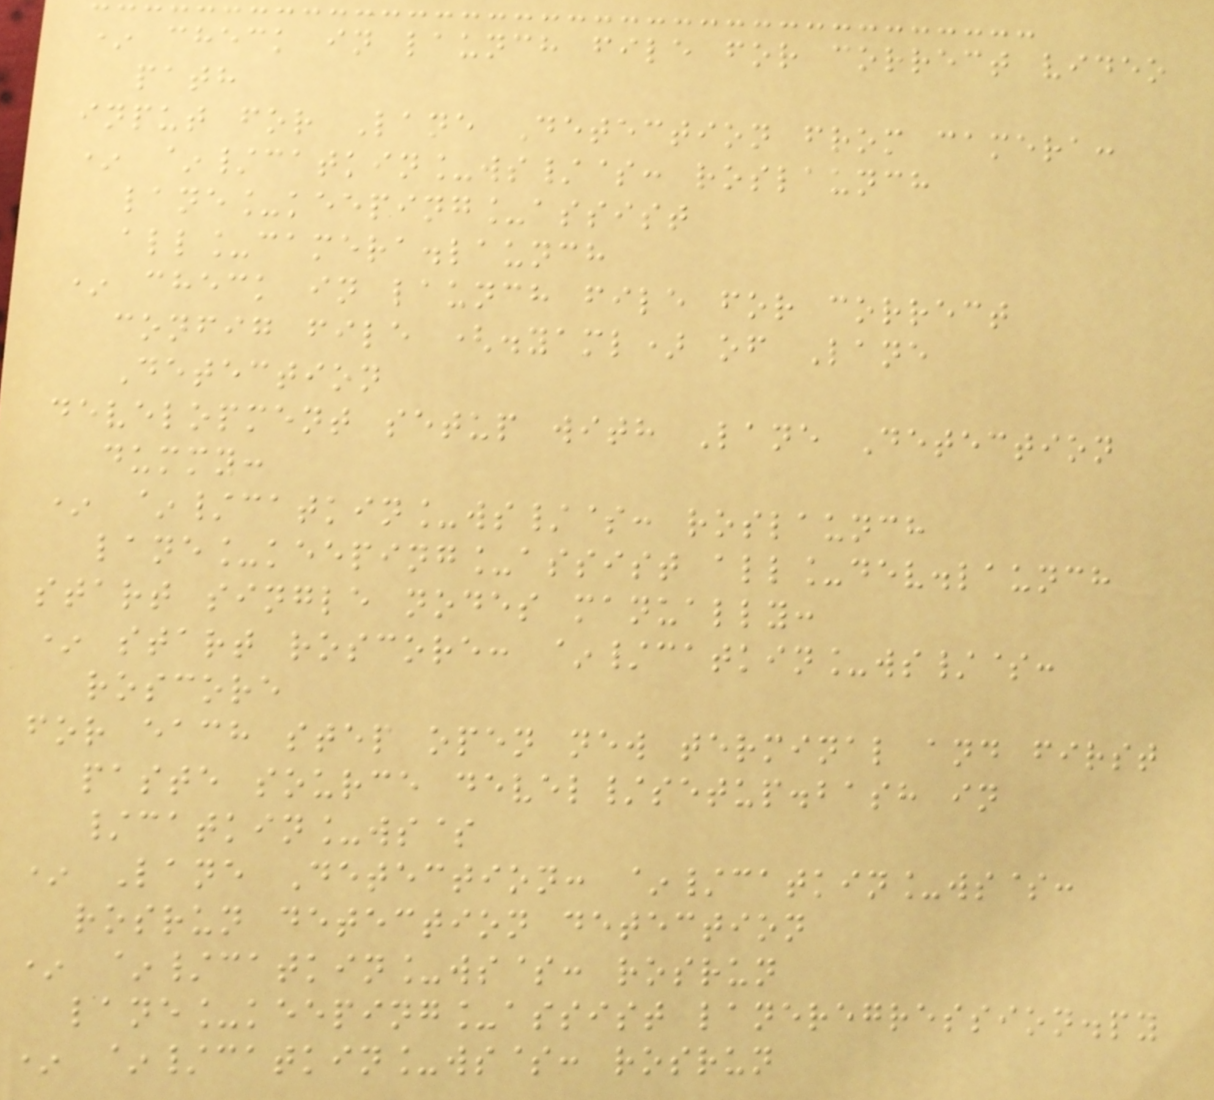* check in launch file for correct video
path
input for Lane Detection from camera:
* ~/catkin_ws/$: roslaunch
lane_keeping_assist
all_camera.launch
* check in launch file for correct
config file (.yaml) of Lane
Detection
development setup with Lane Detection
dummy:
* ~/catkin_ws/$: roslaunch
lane_keeping_assist all_dev.launch
start single nodes manually:
* start roscore: ~/catkin_ws/$:
roscore
for each step open new terminal and first
paste source devel/setup.bash in
/catkin_ws$
* Lane Detection: ~/catkin_ws$:
rosrun detection detection
* ~/catkin_ws$: rosrun
lane_keeping_assist laneregression.py
* ~/catkin_ws$: rosrun
